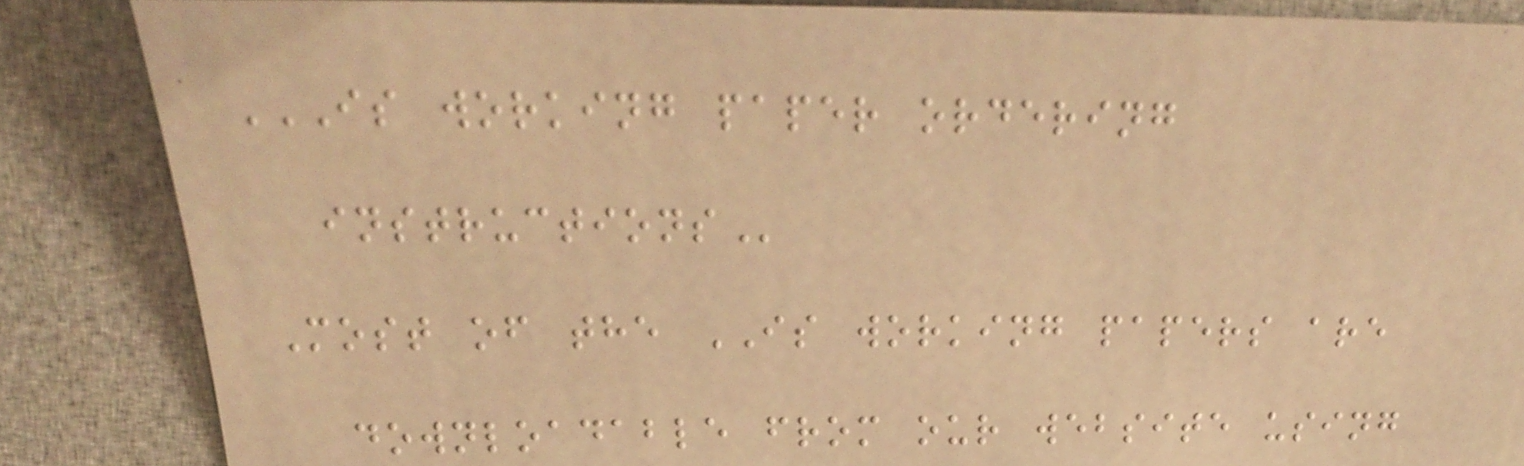IS WORKING PAPER ORDERING
INSTRUCTIONS
Most of the IS working papers are
downloadable from our website using
